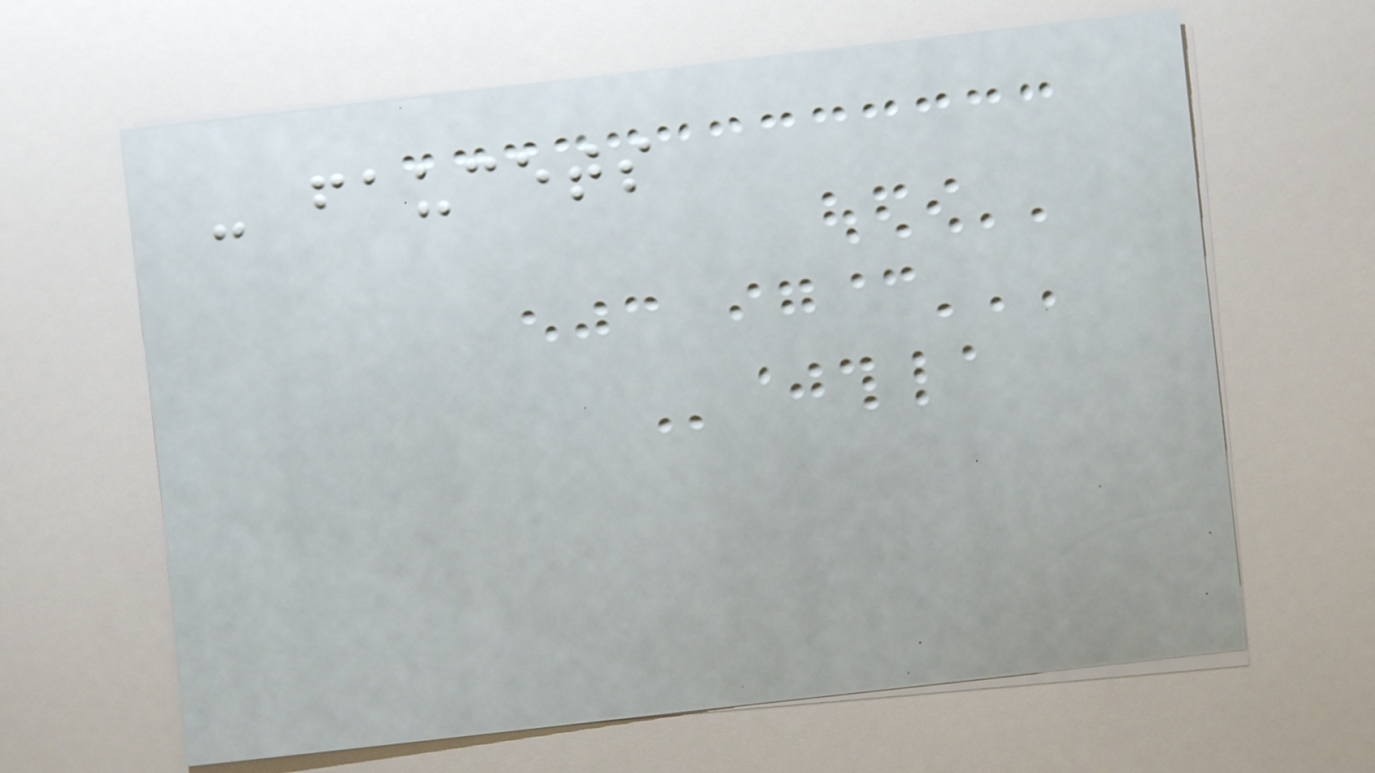- faucets
